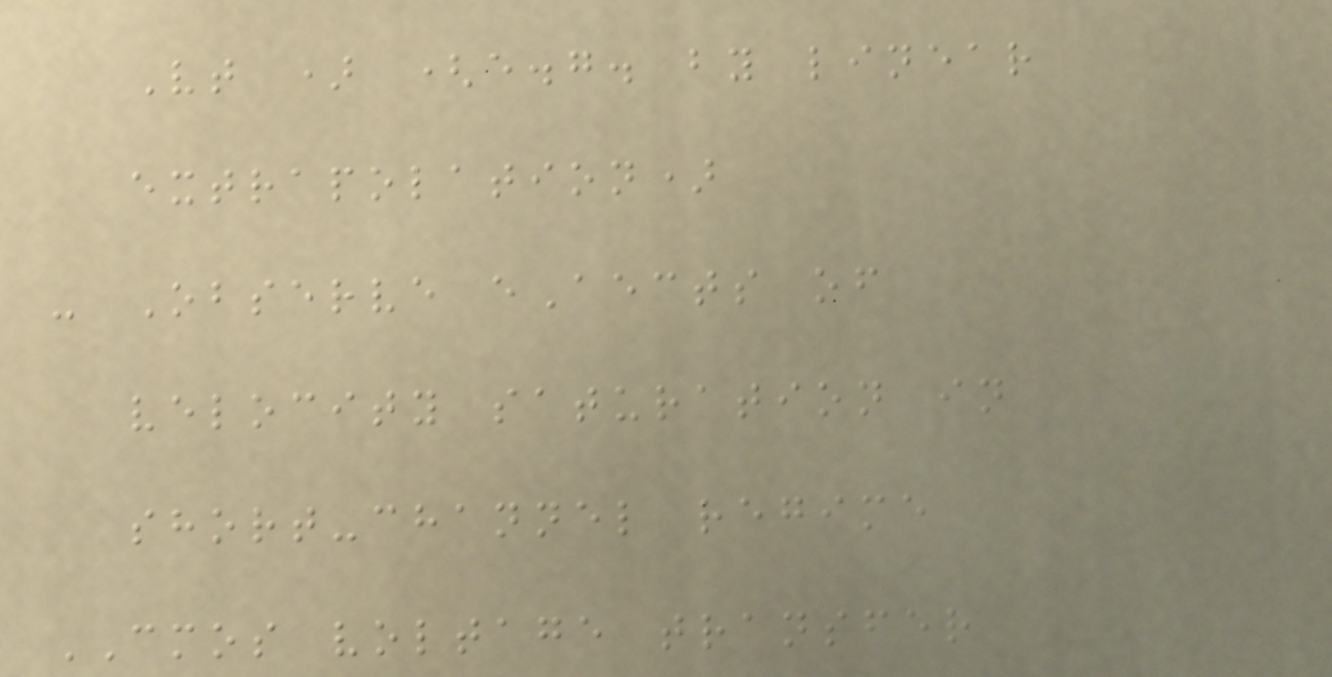Vt ) (e.g. by linear
extrapolation)
- Observe eAects of
velocity saturation in
short-channel regime
CMOS voltage transfer
